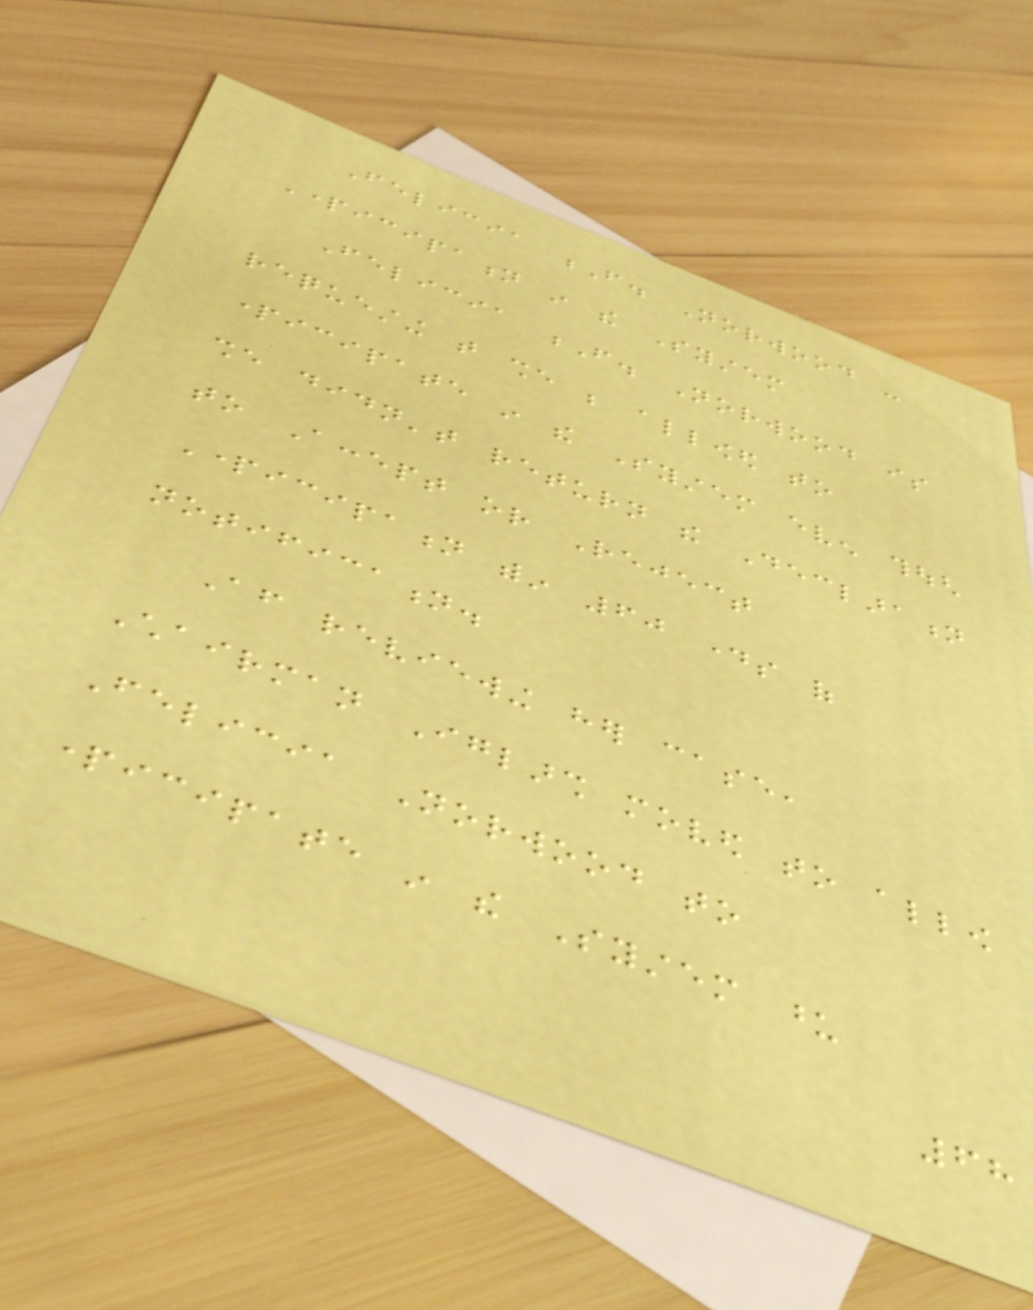Felicia F. Norwood -
Participation in the System
Felicia F. Norwood is
requesting that she be allowed to
participate in the System even though
she didn't return the Declaration
to Accept or Reject
Participation within 60 days of
notification.
After reviewing her case,
Chairman Iglarsh moved to allow
Felicia Norwood to
participate in the System upon
68
